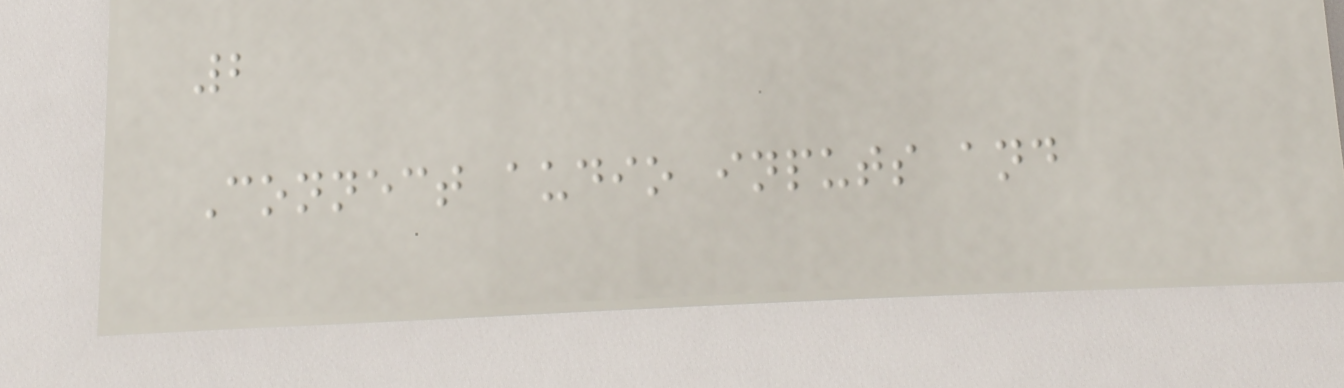2
Connect audio inputs and
